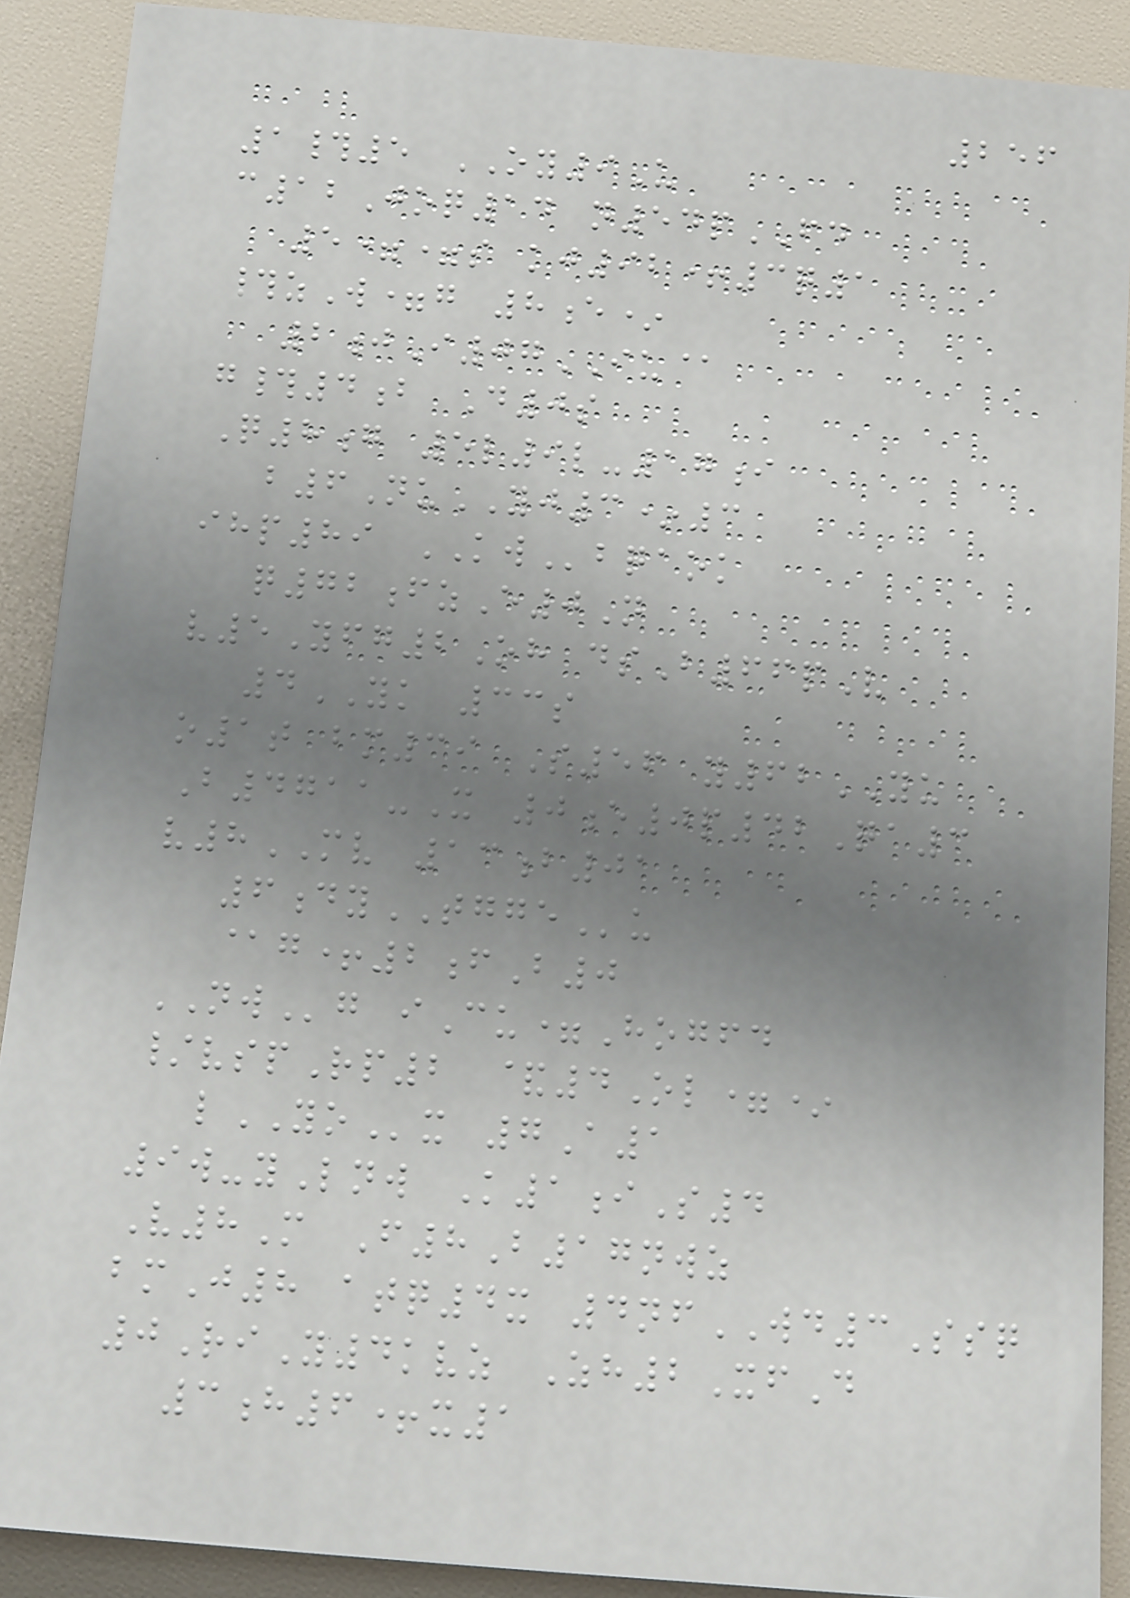256
1#5 OY9U
c12Joq14 n54pFD
5==s kj92+3q1
#zW=g 8e*
2jI07IU@
g#4b D0s
Q8g 5l9l-17i
b6NuYJ3*3
ihp89 KWbqaok
q72fzE0N
v5Yfg2Oh dsB66pV
4YK 33s
o1t bm39 S56 y62YU
B4711-X 0e0p42Qa3
v8MV 13b01
6dyTGGEu
@g+2fB0
NWg iCu=Hogfd
/vspRp2 &4Ol=*
lYOx 7A1
9w-yLnw K1iS4
V8M F8B17nwz
bmJ8 atq4x 4nfWD3Ssq
0RiY4kvz Zh2XfD
3h6+x1
